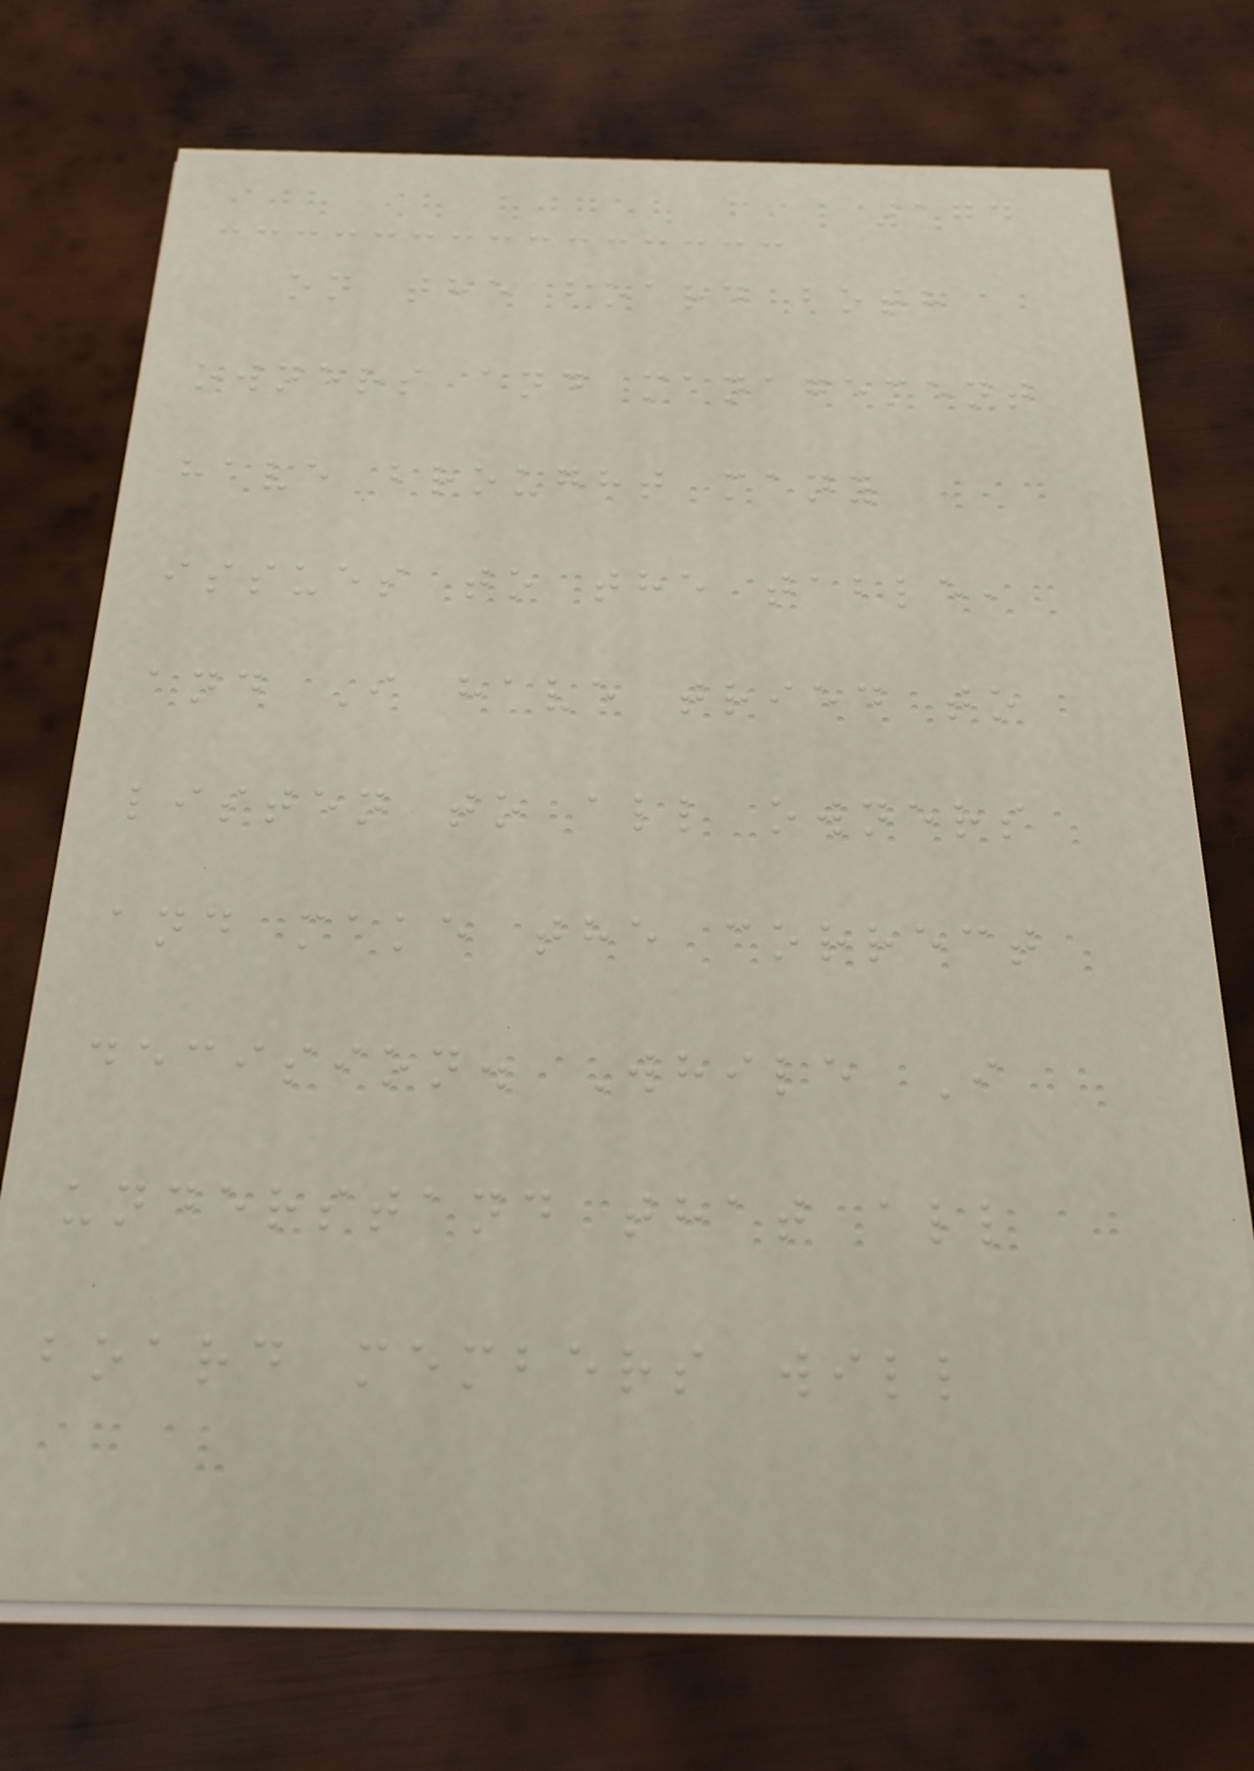174
on the board both
owners and management
have brought many
issues to the table,
and I have tried to
listen to all owners
and make the correct
decision. While I
understand that all
board members will
